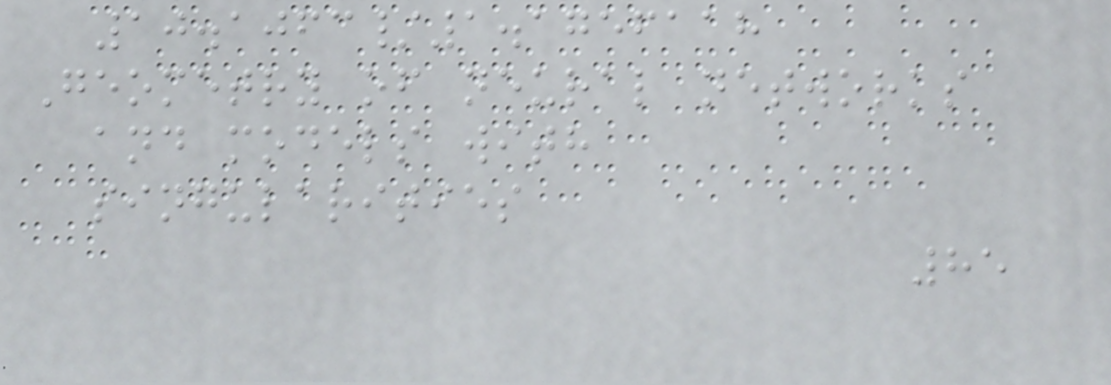10.1063/1.1756118
Geometry of neural networks
and models with
singularities
85
